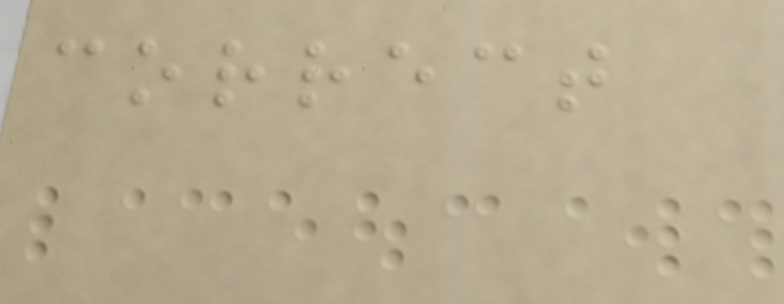correct
